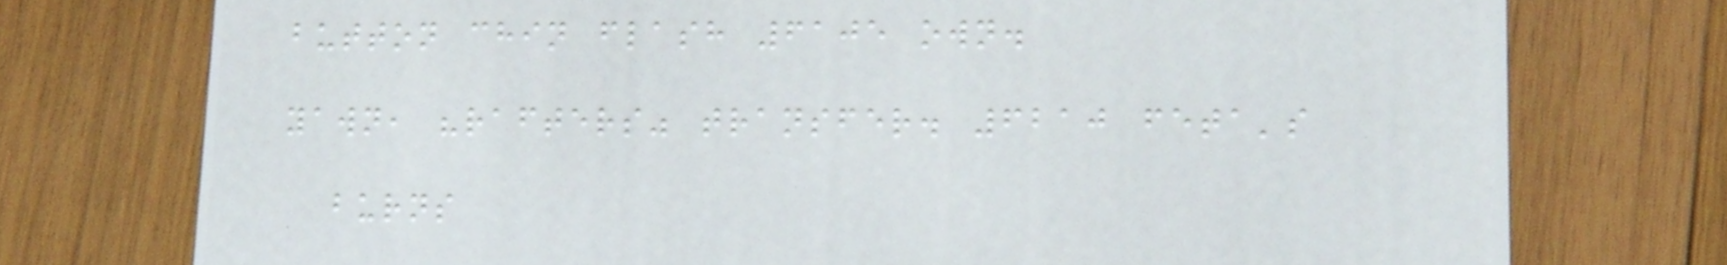button chin flash 6105 own.
yawn, "rafters" transfer. 6210 feta's
burns
